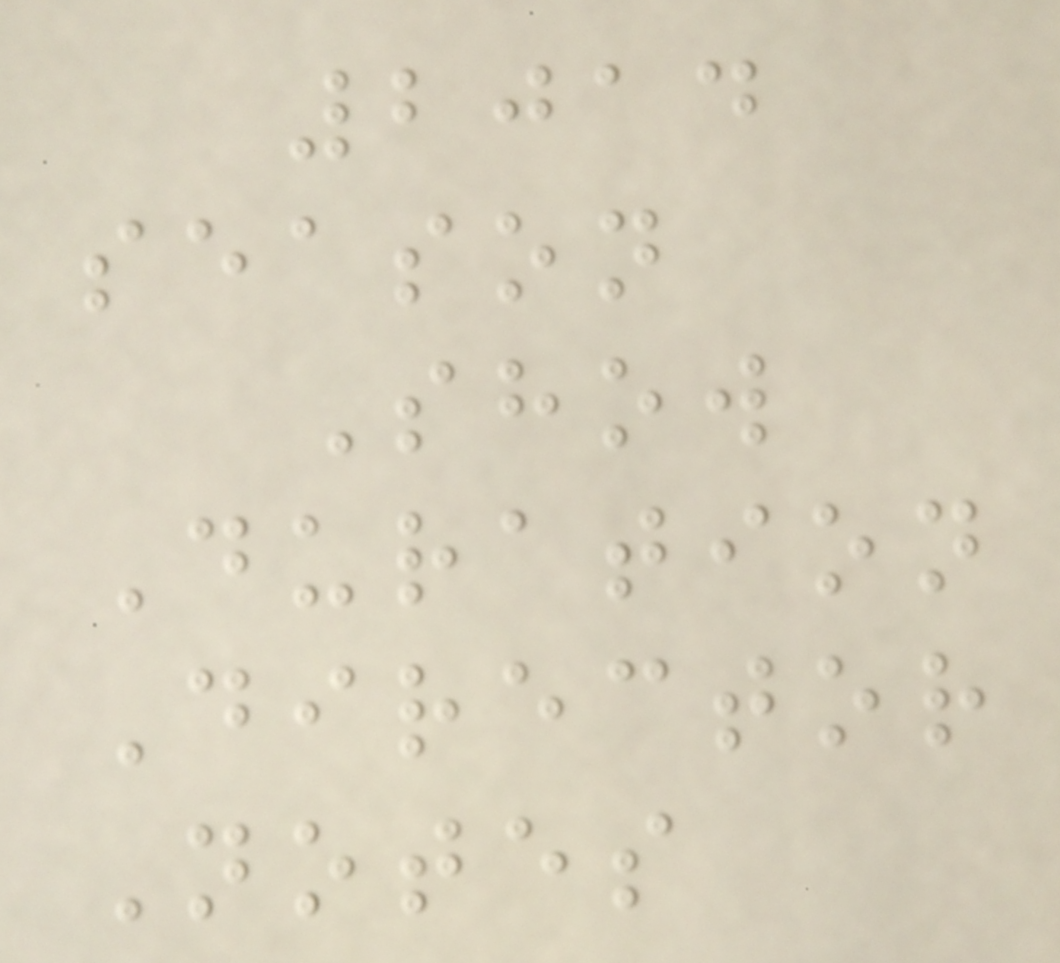2014
season
Show
Duration
Director
Notes
